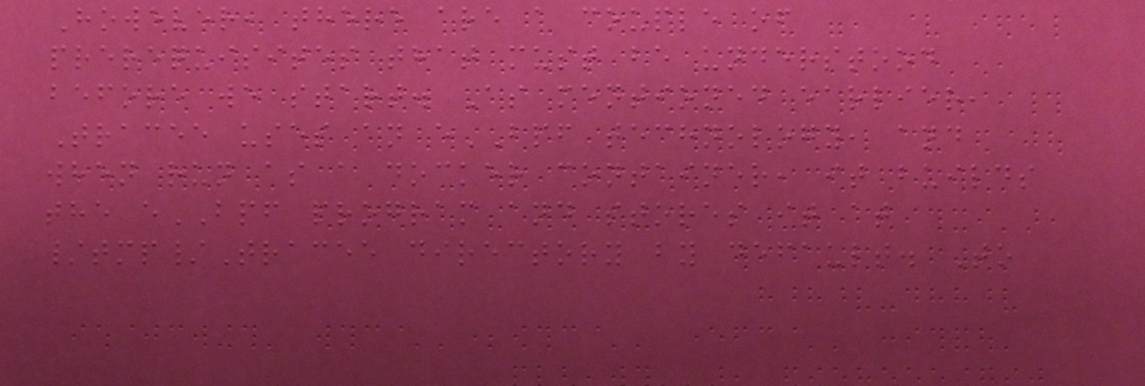However, there are a couple of
prerequisites that must be understood
before we start. As mentioned earlier,
Tracee uses an eBPF technology, and
when run as a docker container, it builds
the eBPF program and stores it at
/tmp/Tracee directory by default. To
